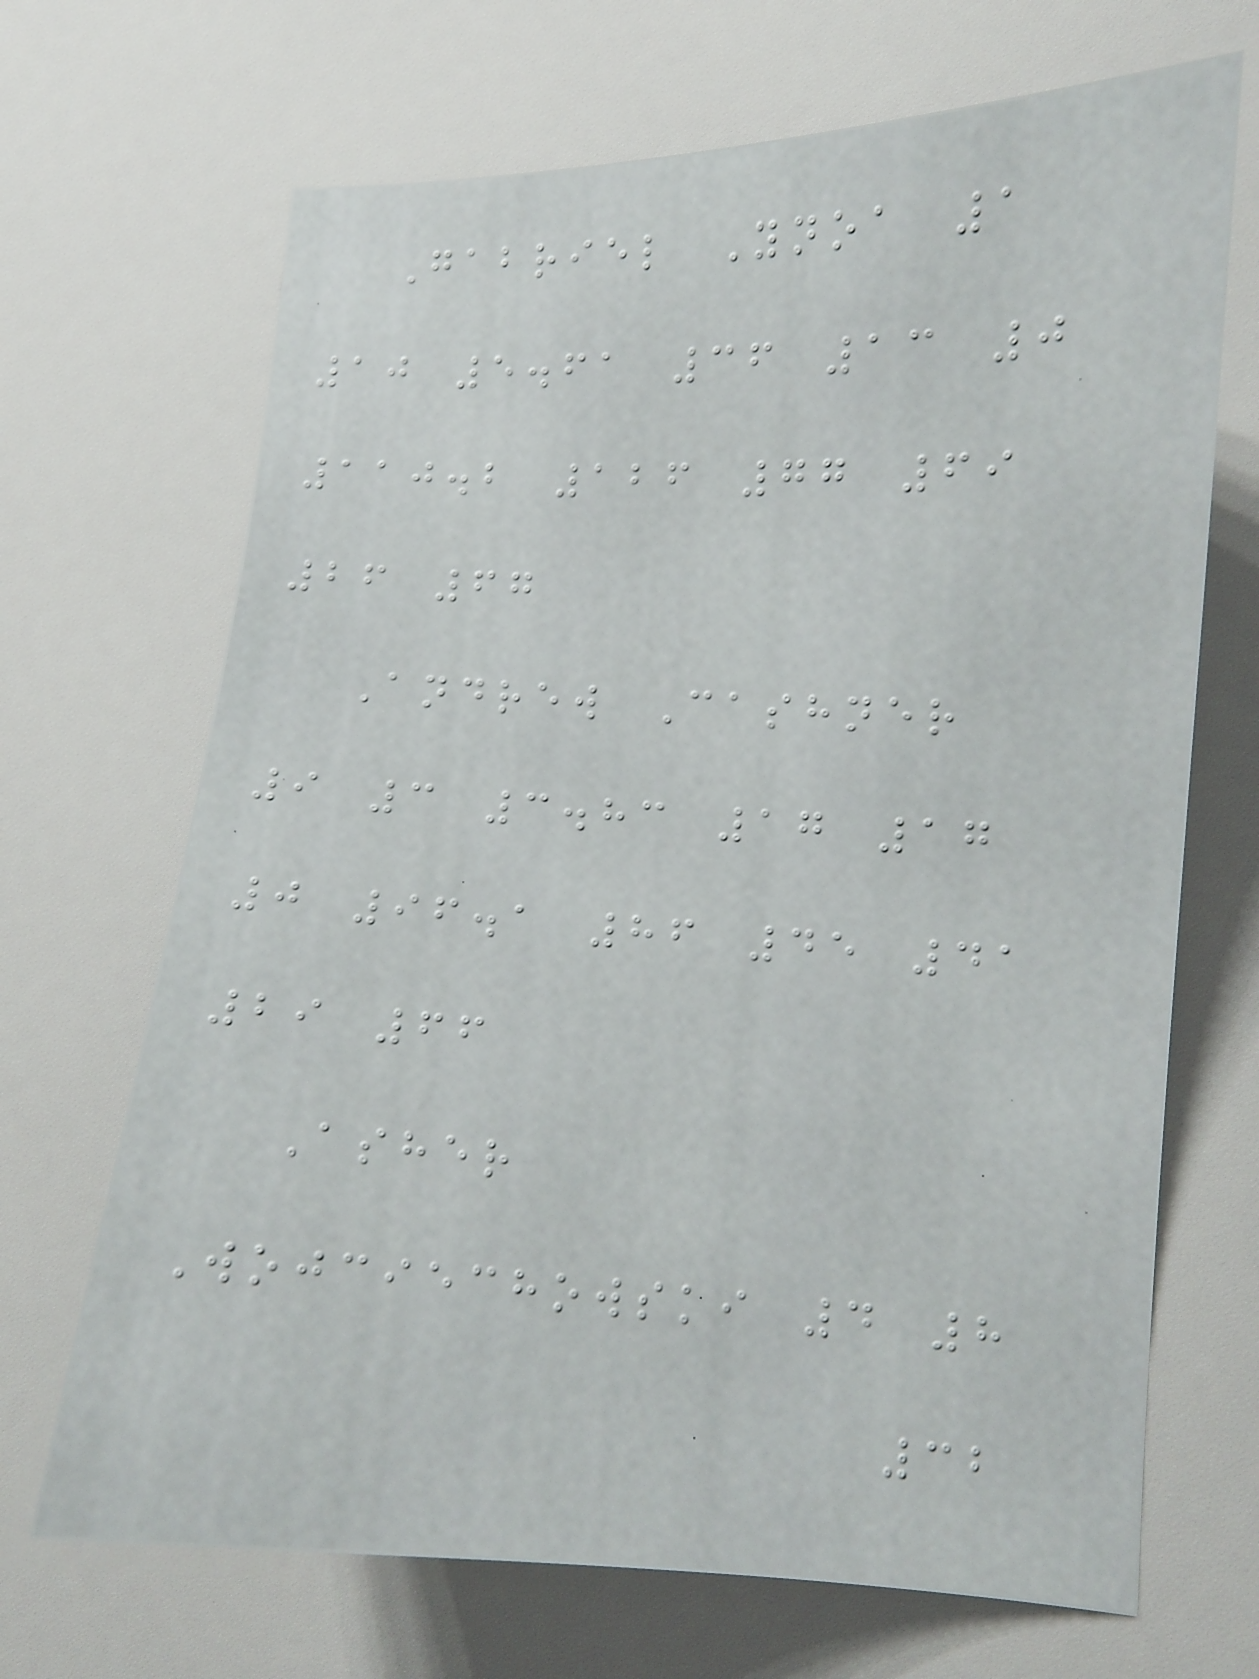Gabriel Ynoa 1
10 5.61 36 13 0
110.2 126 77 69
26 67
Andrew Cashner
9 3 3.83 17 17
0 96.1 86 45 41
29 66
Asher
Wojciechowski 4 8
32
